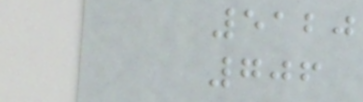5120
706
